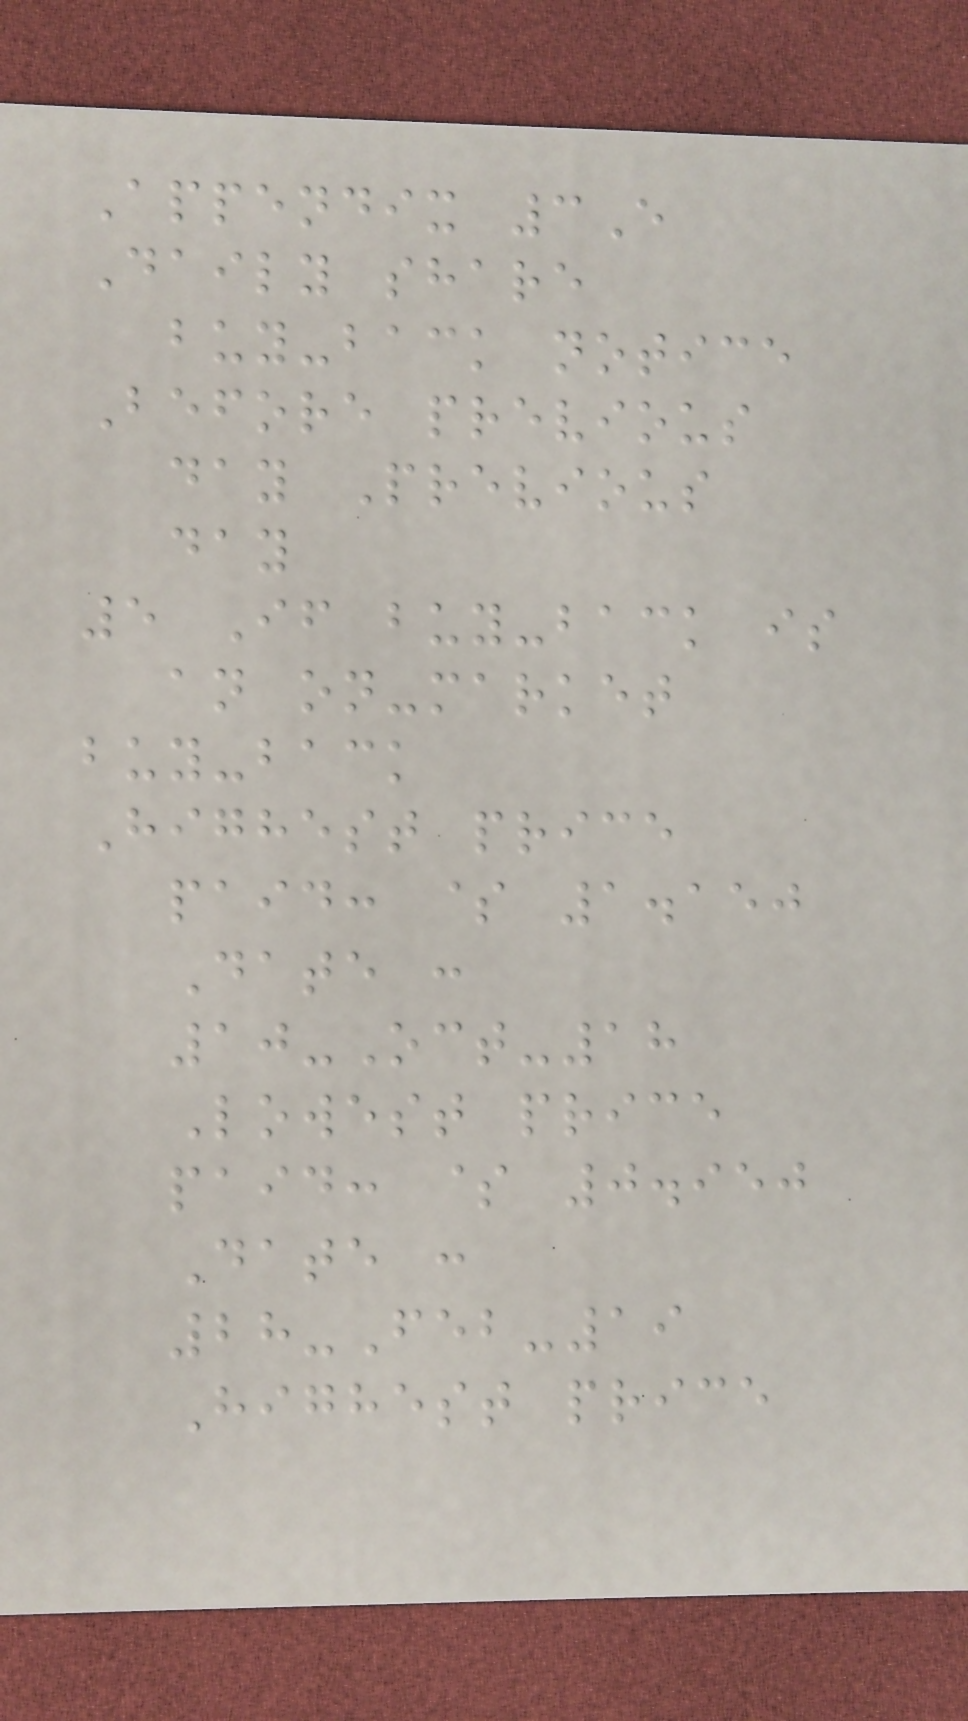Appendix 3E
Daily share
buy-back notice
Before previous
day Previous
day
5 If buy-back is
an on-market
buy-back
Highest price
paid: $ 1.150
Date :
10-Oct-18
Lowest price
paid: $ 0.950
Date :
28-Feb-19
Highest price
